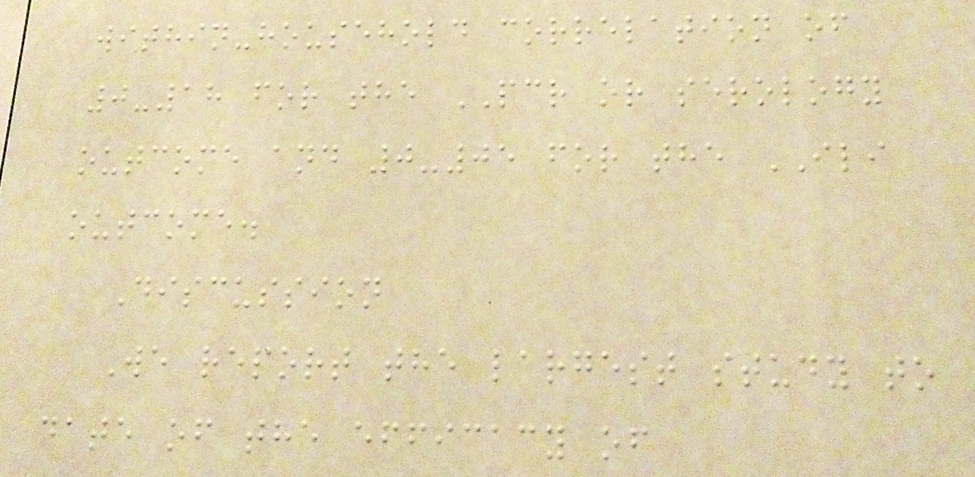within-household correlation of
0-18 for the PCR or serology
outcome and 0-05 for the ILI
outcome.
Discussion
We report the largest study to
date of the efficacy of
